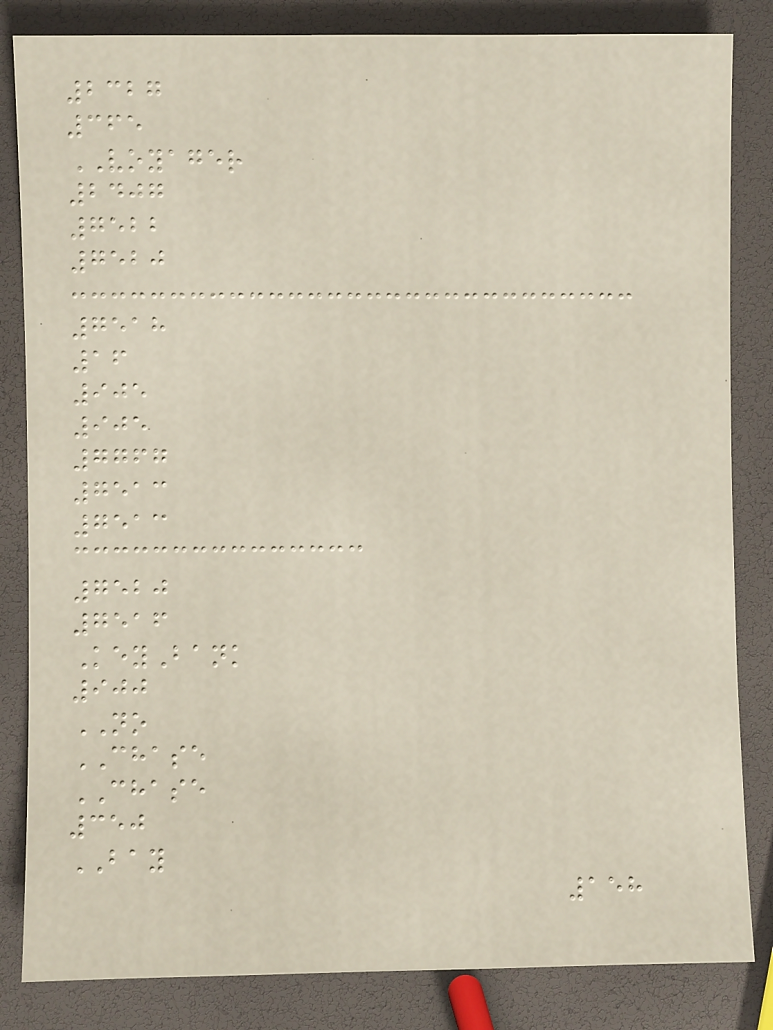2327
365
VOYAGER
2407
7522
7520
7518
16
905
905
7767
7513
7513
7520
7516
KeyBank
900
NO
CHASE
CHASE
350
BAY
158
